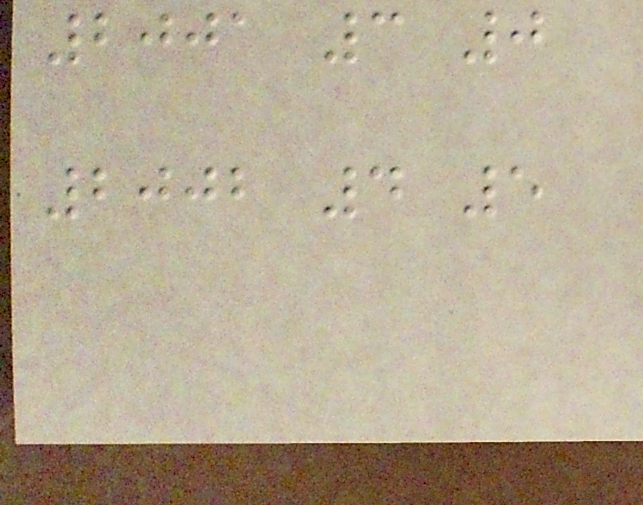2001 3 0
2002 4 5
